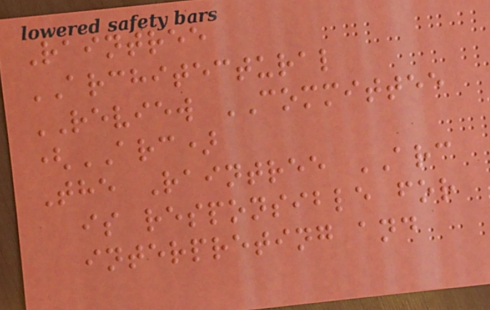Raintree
ARCHITECTURAL
REVIEW COMMITTEE
(ARC)
The Raintree ARC
is responsible for
interpreting and
